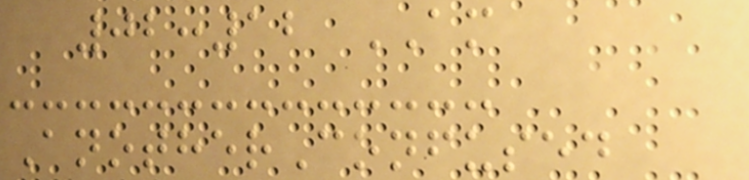02:12 AM
AnotherConfused
